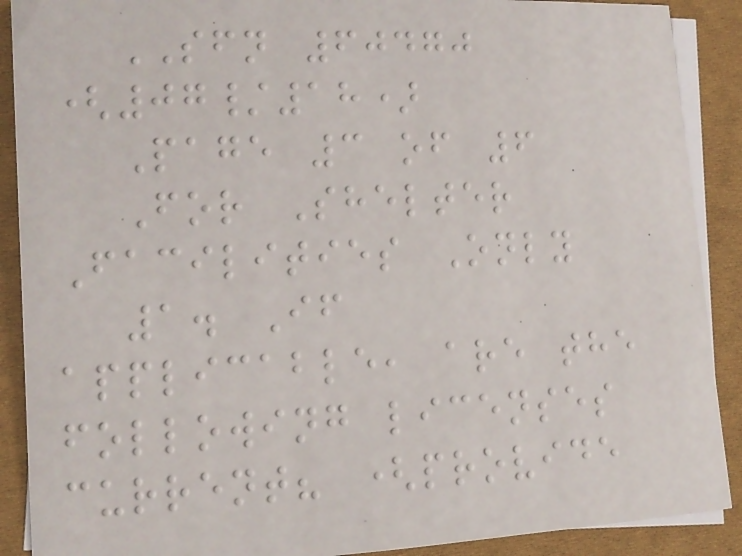SFN 60470
(07/18)
Page 3 of 6
For Shelter
Facilities Only
1. If
applicable, are the
following licenses
current? (provide
